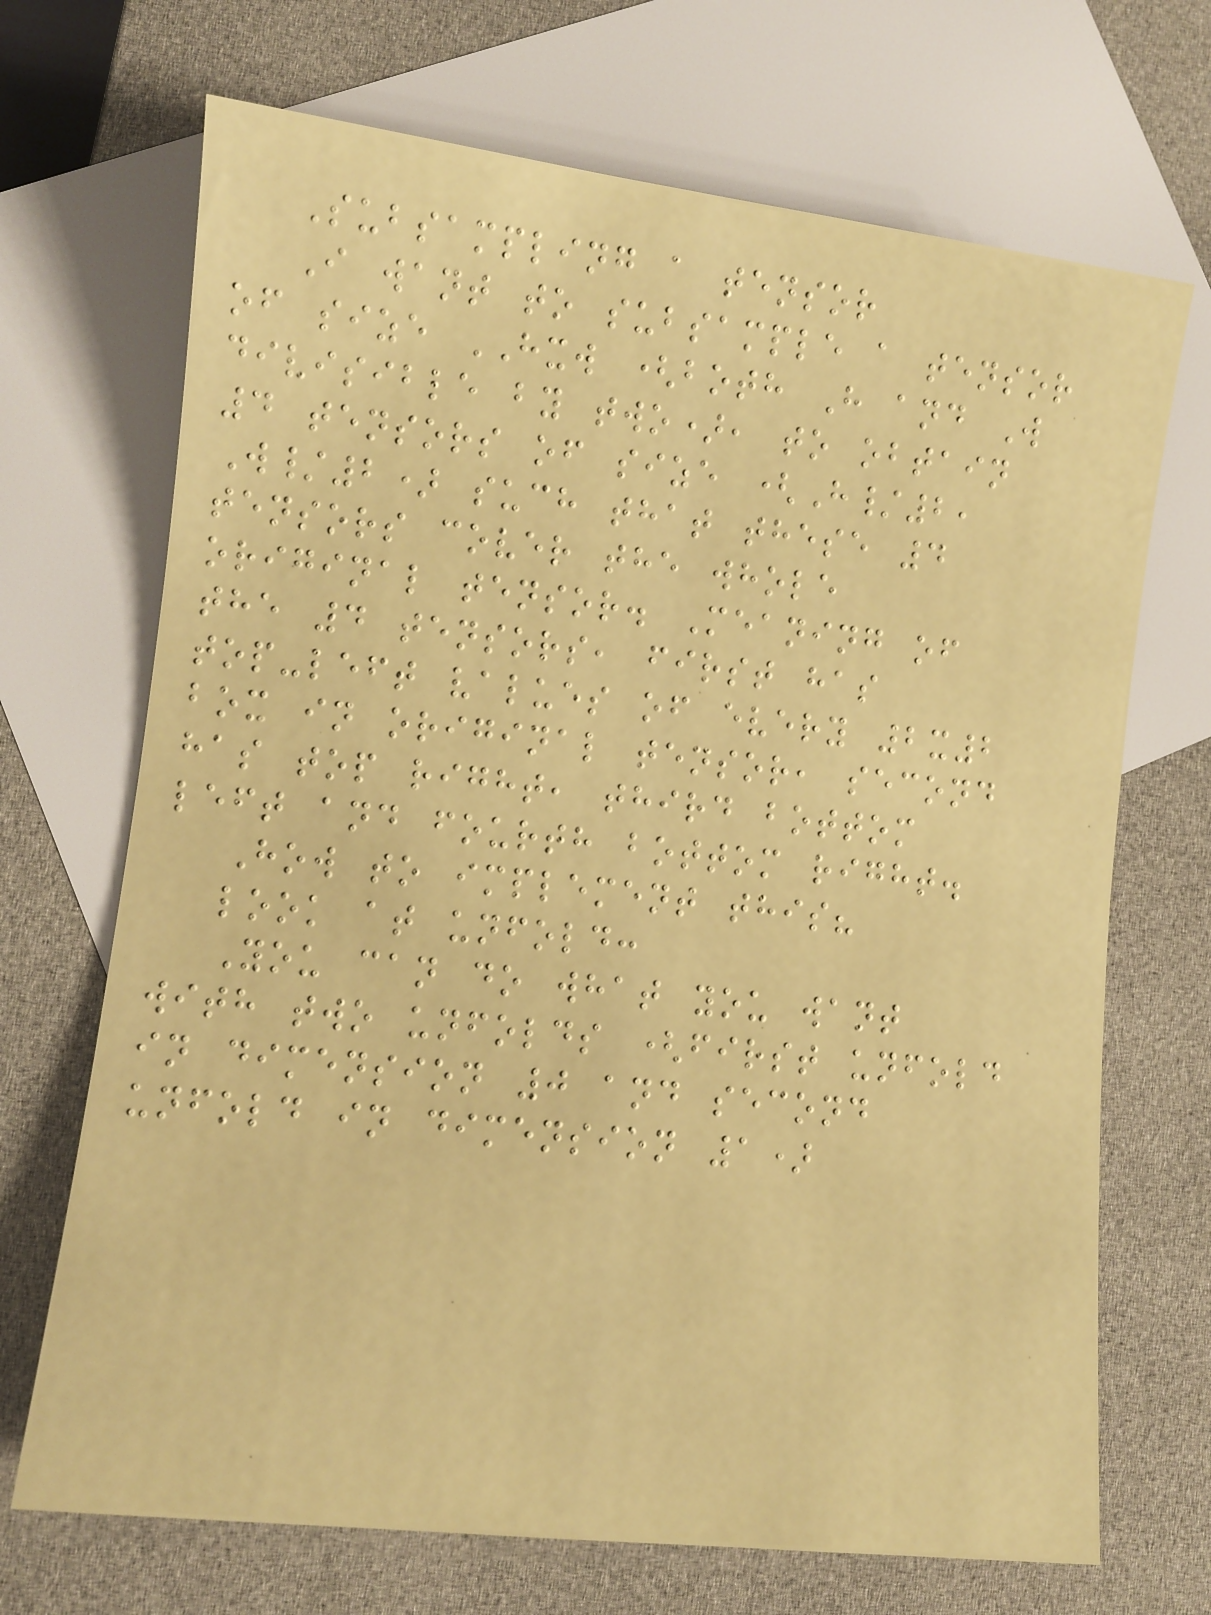Subsampling a tensor
I want to subsample a tensor
of size HXW (both H and W
divisible by two), to obtain
4 tensors of size (H/2,
W/2) such that these 4
tensors cover the whole
original tensor. Meaning of
the 4 tensors, first has
top-left values of every 2x2
box in original tensor, second
has top right, third bottom
left and fourth bottom right.
How to implement this?
look at unfold:
You can do what you want
with two unfolds (first unfold
in dimension 0 and second
unfold in dimension 1)
